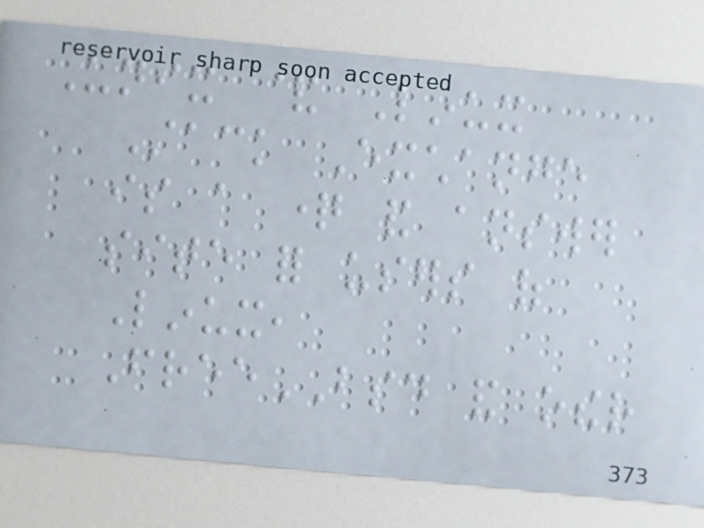Unix & Linux
Stack Exchange
is a question and answer
site for users of
Linux,
FreeBSD and other
